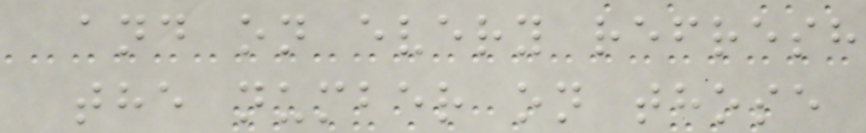and on every refresh
the number on those
